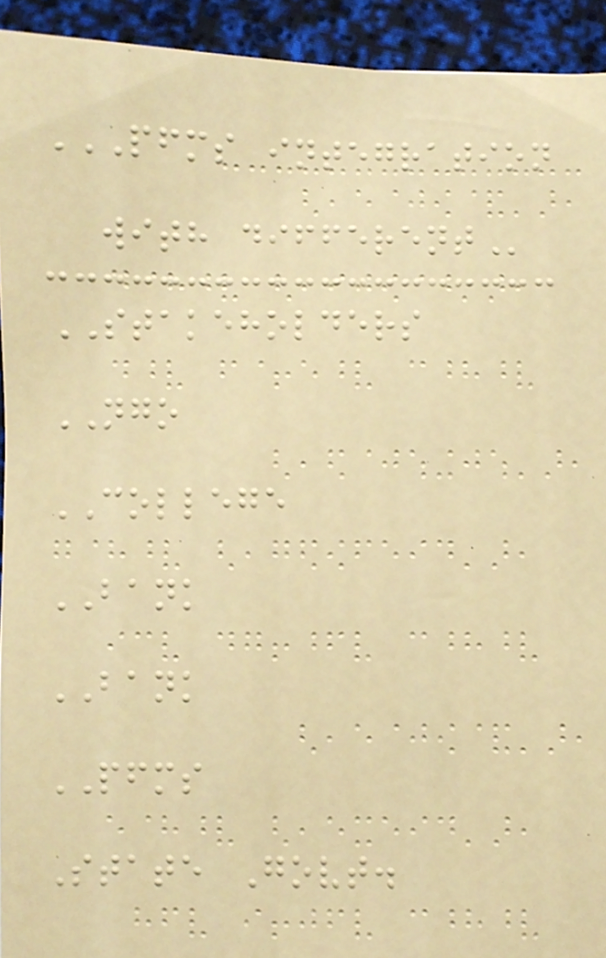PFMS INTEGRATION
WITH DIFFERENT
STAKEHOLDERS
NGO
COLLEGE
BANK
BANK
PFMS
State Govt.
